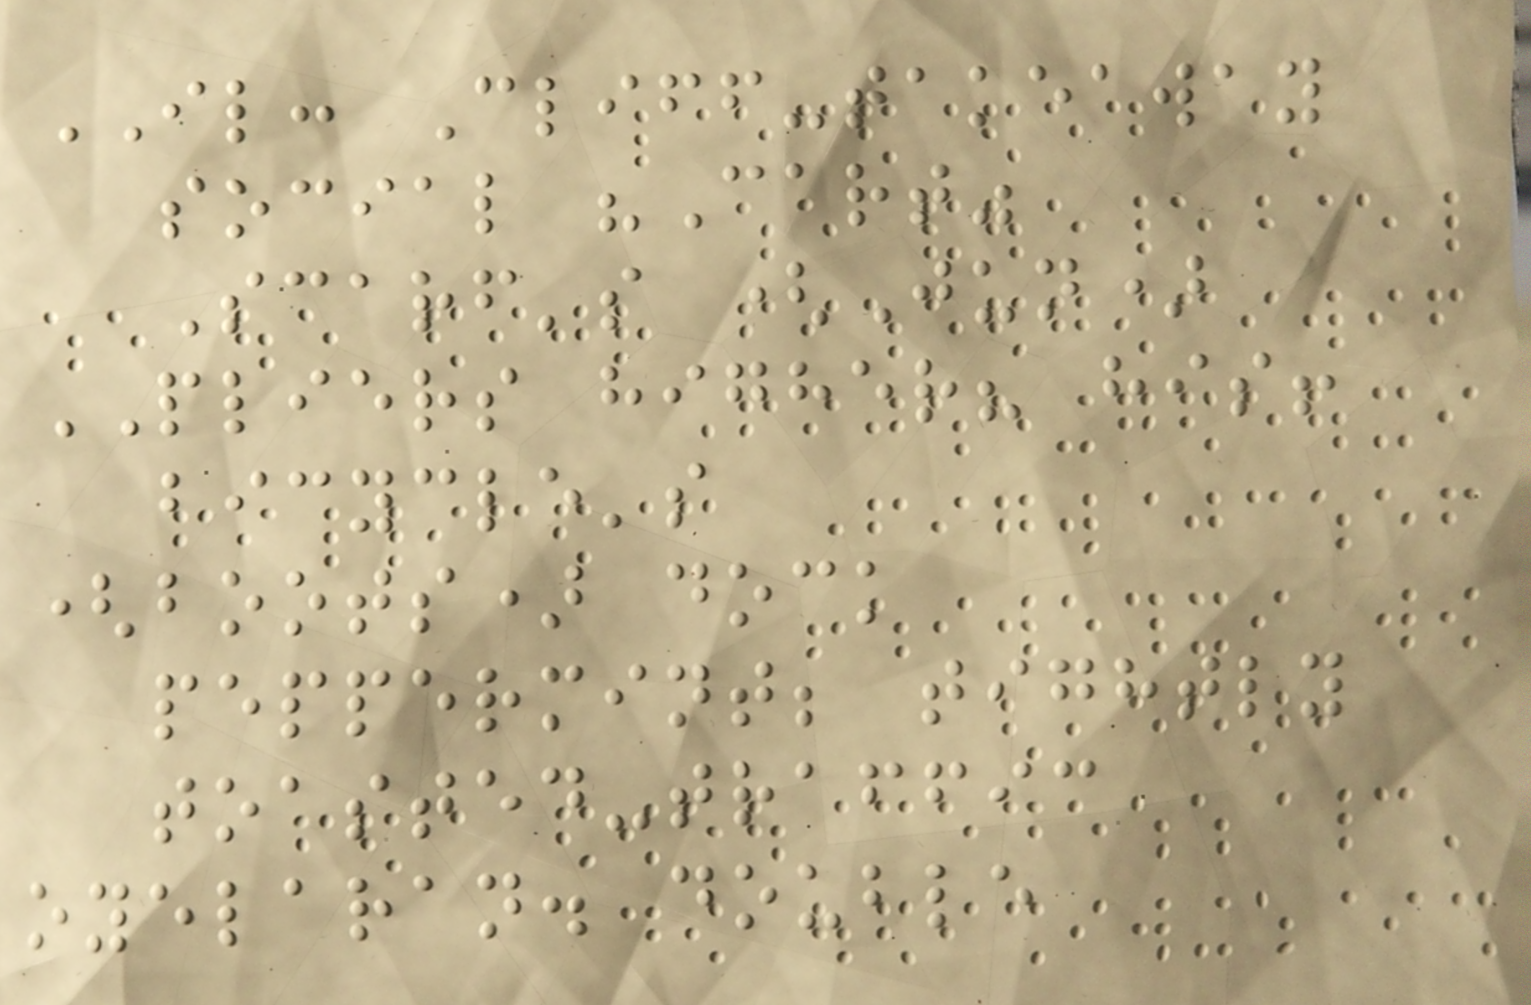IL: Cliff-takeaway
social "Cart"
Scarf's (Jun)
PLIERS higher? his!
bicycle's
(boots) dock
peppermint; tightly
toasted-traffic
oyelaran. double
